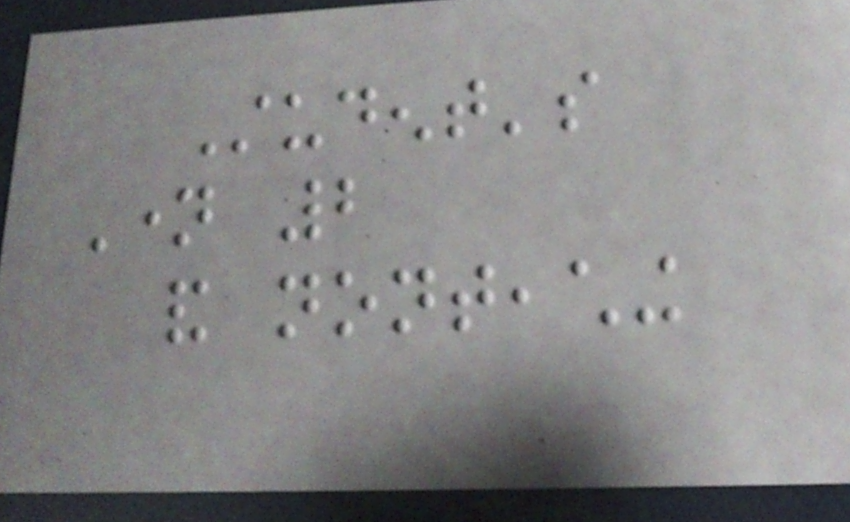Student's
Name 2
and nonteaching
